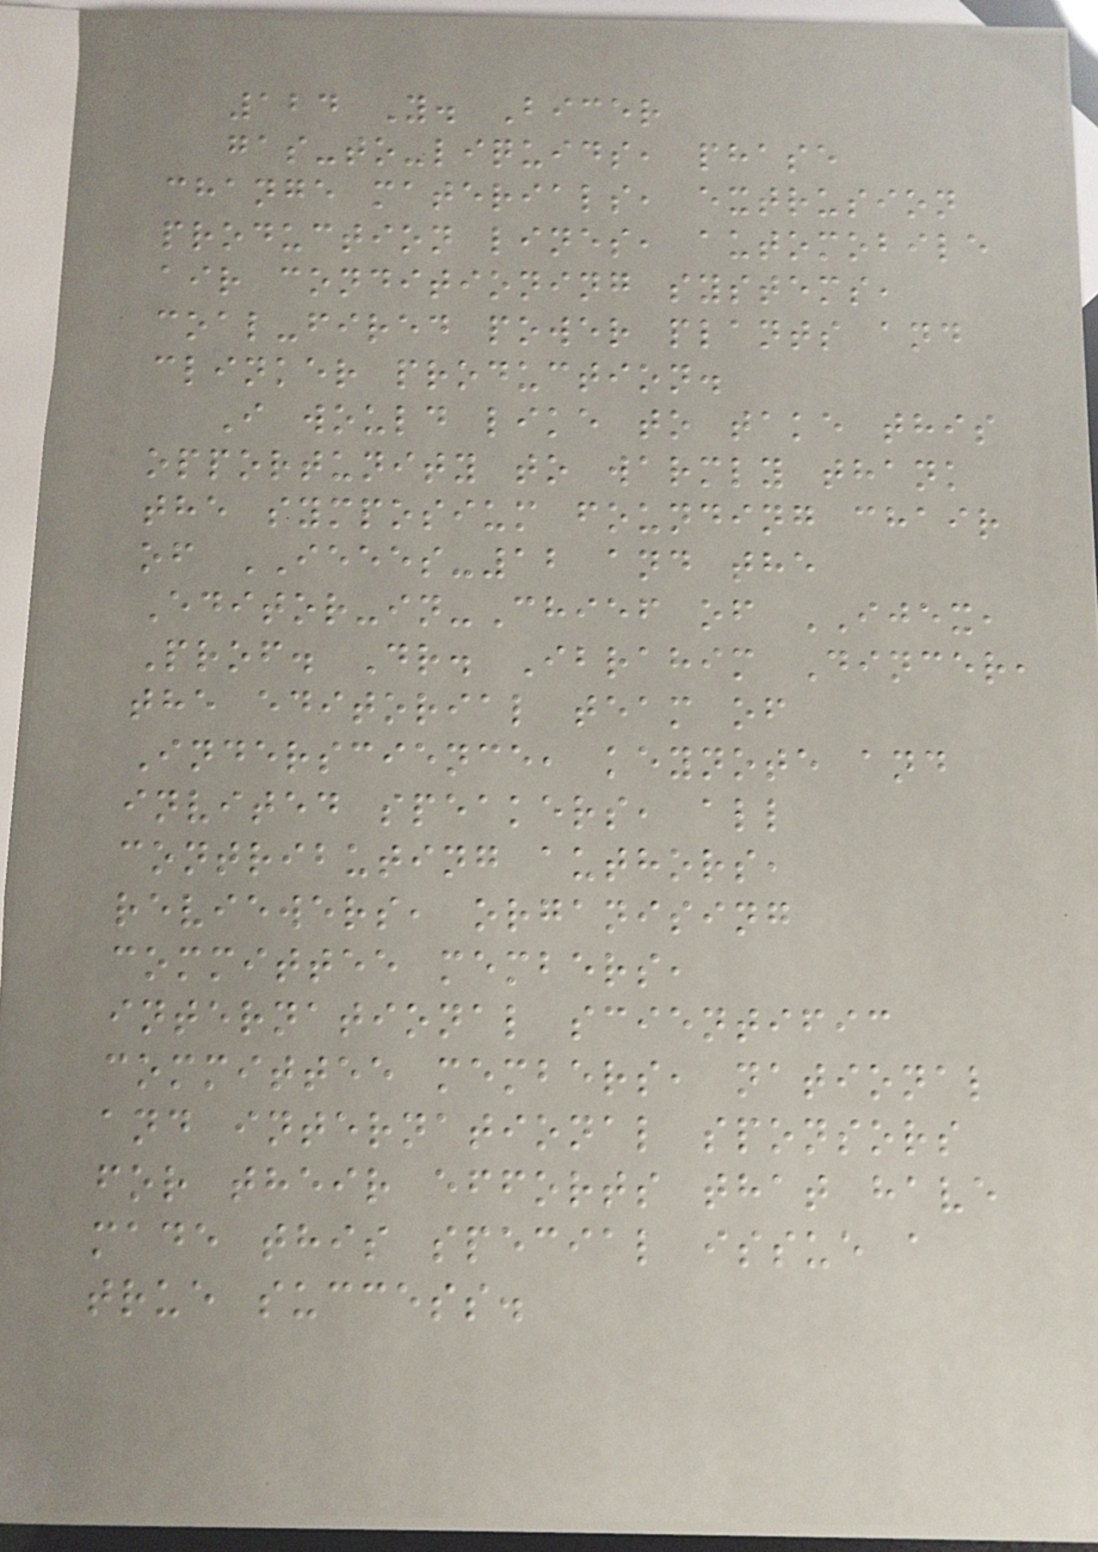124 Y. Bicer
gas-to-liquids, phase
change materials, extrusion
production lines, automobile
air conditioning systems,
coal-fired power plants and
clinker production.
I would like to take this
opportunity to warmly thank
the symposium founding chair
of IEEES-12 and the
Editor-in-Chief of IJEX,
Prof. Dr. Ibrahim Dincer,
the editorial team of
Inderscience, keynote and
invited speakers, all
contributing authors,
reviewers, organising
committee members,
international scientific
committee members, national
and international sponsors
for their efforts that have
made this special issue a
true success.
